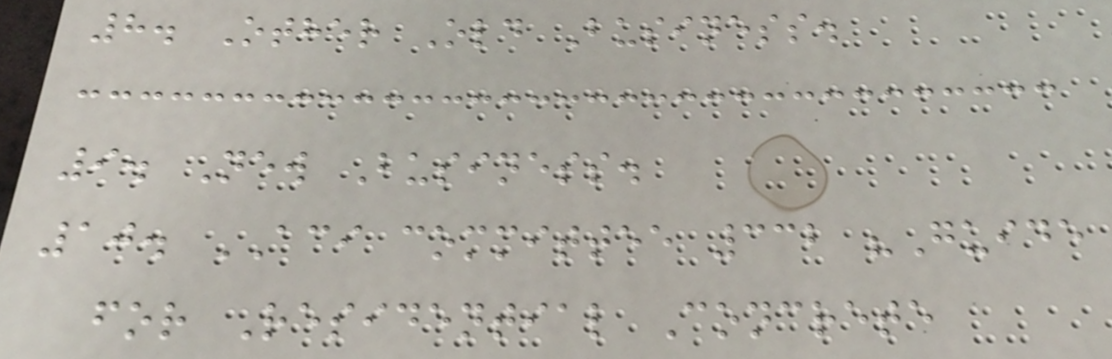8. Other Old Business.
9. New Business.
10. ACI committee 332 "Guide
for Residential Concrete
